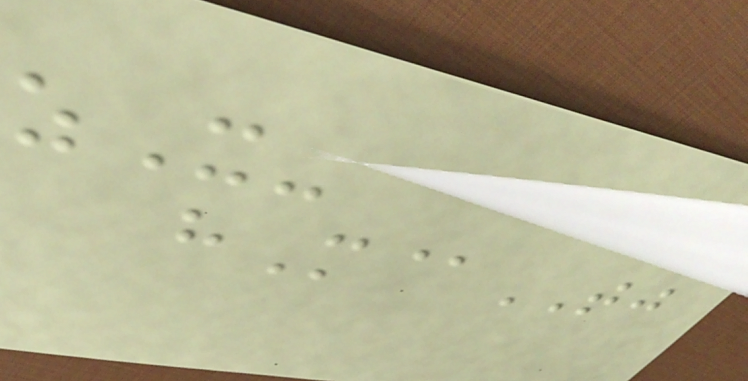zX-
hM@TJ
